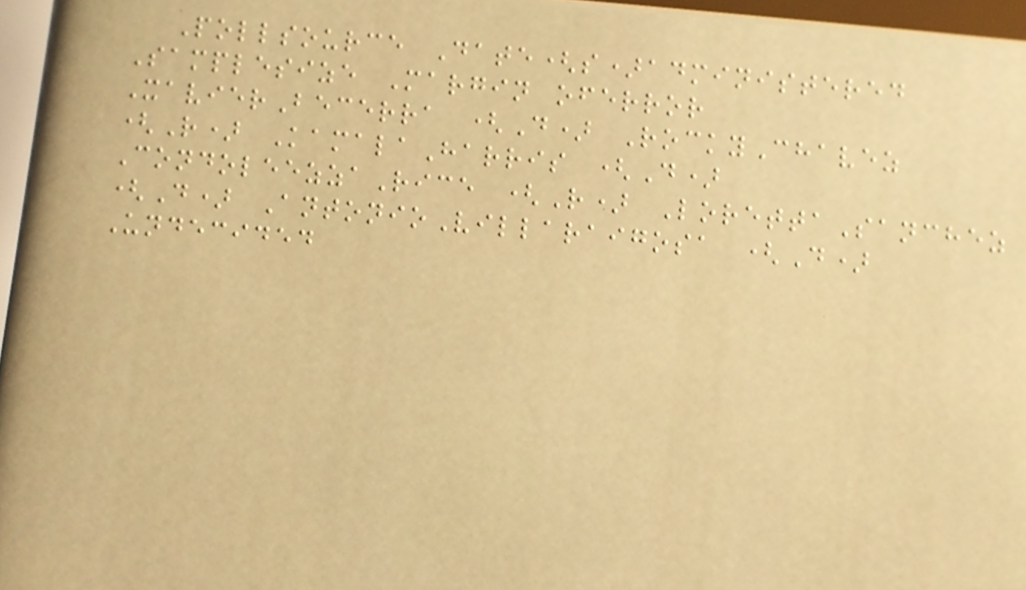Pollsource Date(s)administered
Samplesize Margin oferror
XavierBecerra (D) RockyChavez
(R) KamalaHarris (D)
CondoleezzaRice (R) LorettaSanchez
(D) AntonioVillaraigosa (D)
Undecided
